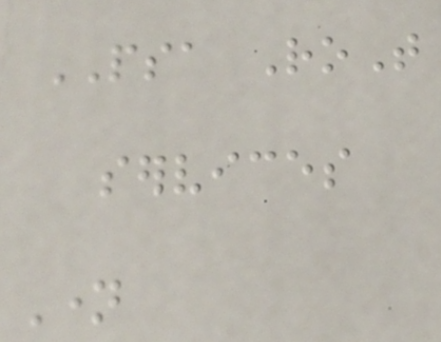PSA RoT
services
Name
